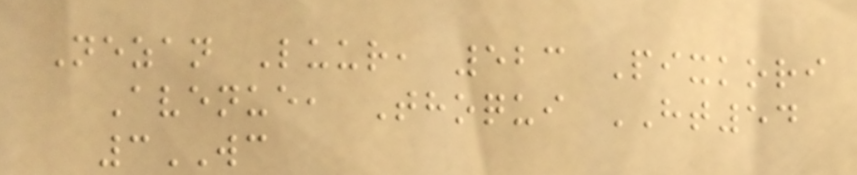Nezan Luur, 523 Pixkori
Avenue, Thoqui HT54
3WC
